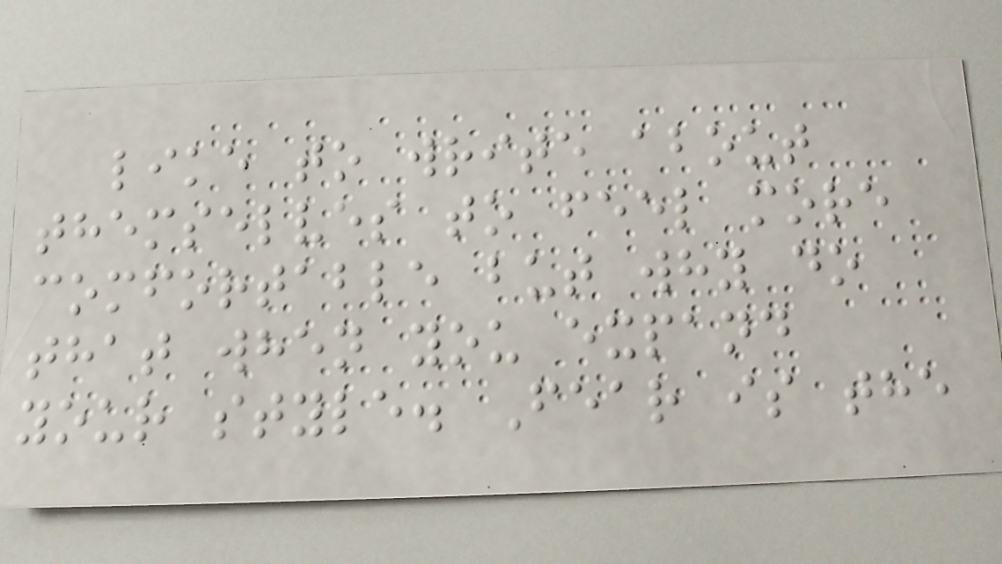like to write about
themselves to feel more
comfortable but why do
that when you expand
your style. Fear is the
